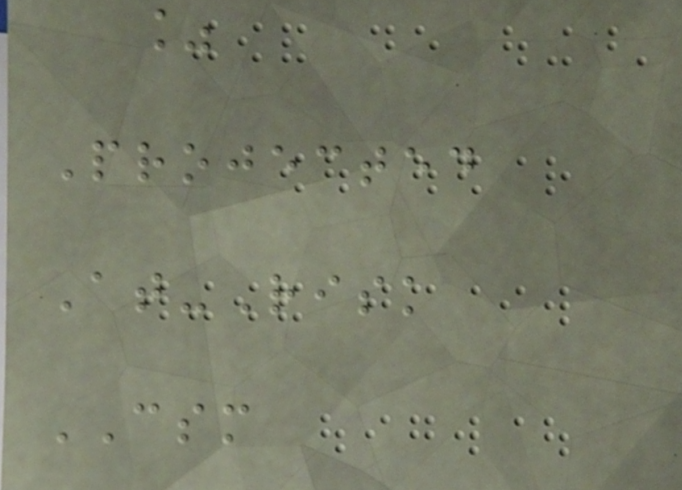%
Projected
At-Risk
CSM
